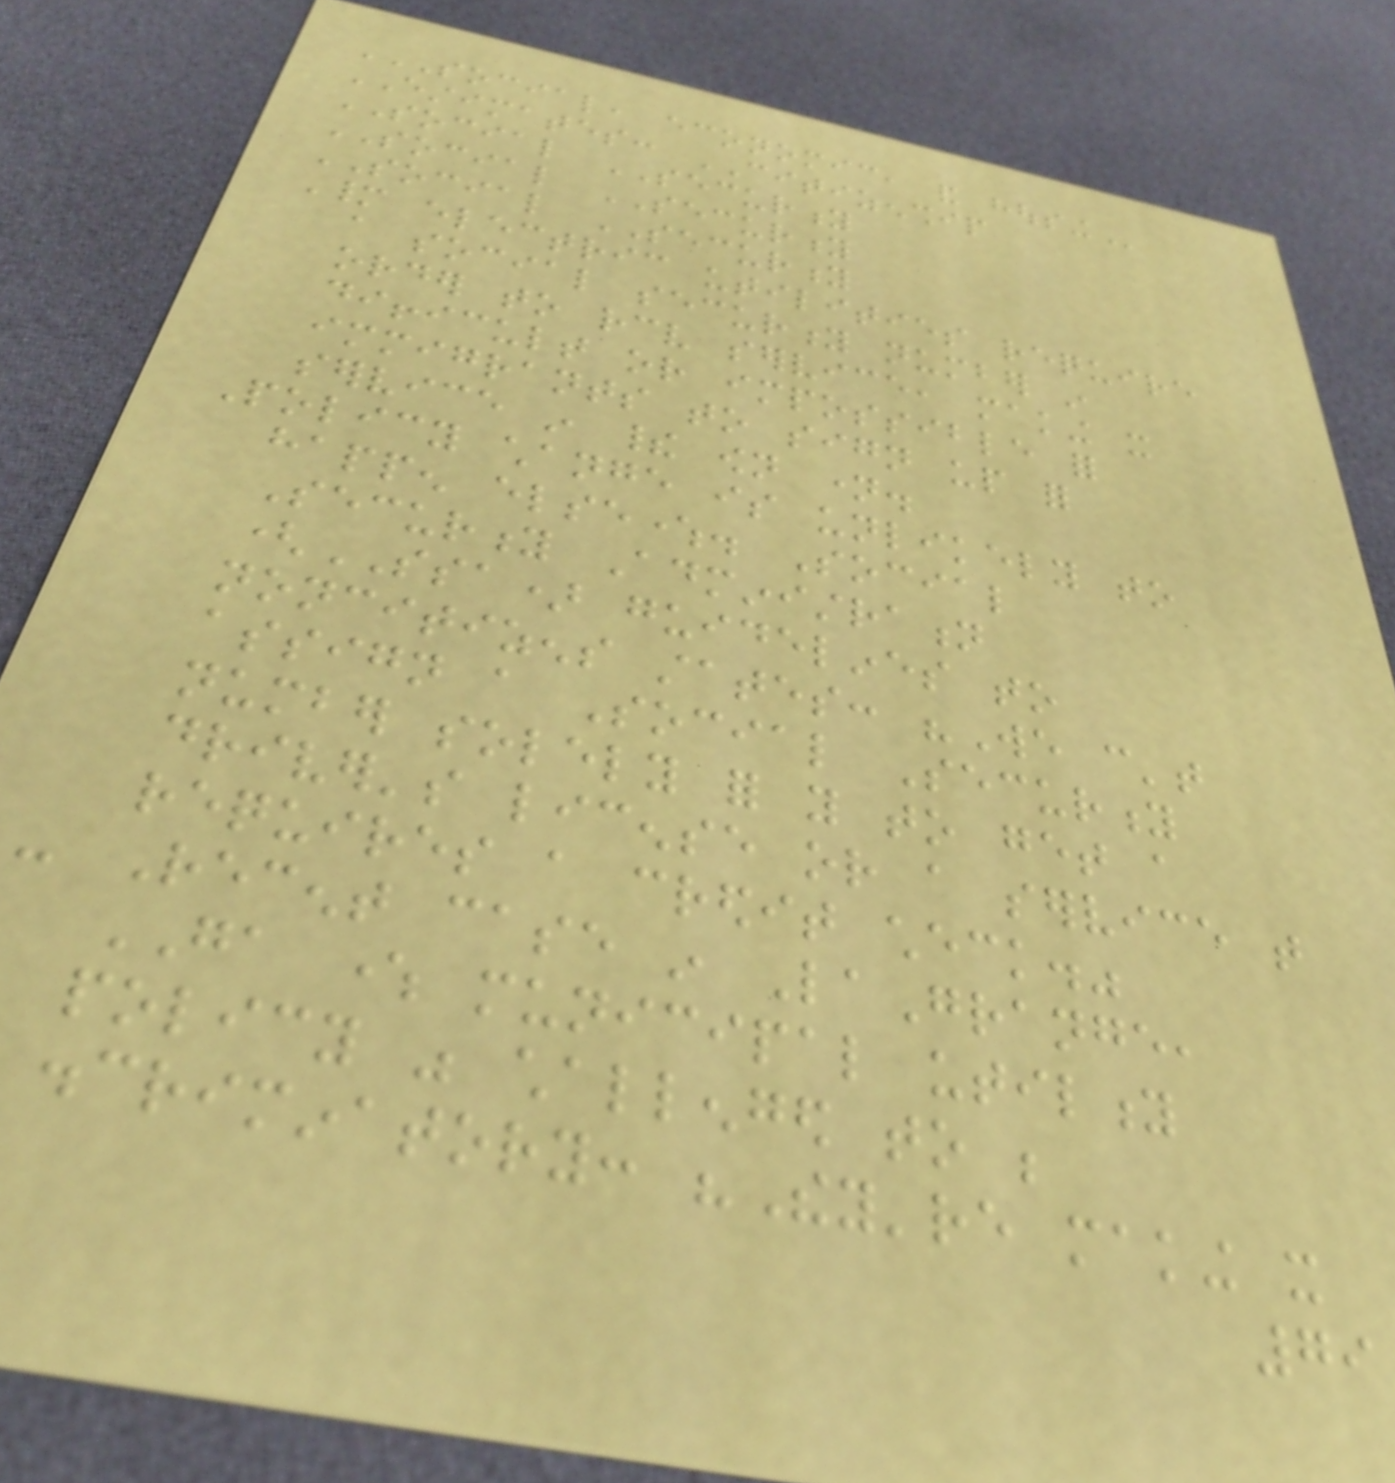SOCIAL, ECONOMIC, AND HOUSING
ESTIMATES: CITIZENSHIP
SOCIAL SECURITY
SOCIAL SECURITY
SOCIAL SECURITY
Many electric utilities require
a social security number in
order to receive service, making it
difficult or impossible for
immigrants to sign up for
service in their own name.
Policy change is unlikely to
happen elsewhere. Social
Security Administration
(SSA) guidelines to
noncitizens states: "We can't
assign a Social Security
number solely for you to get a
driver's license or a service that
requires a credit check."
- Recent case in LaGrange,
GA where municipal utility
policy was challenged to be
discriminatory: "They're making it
79
